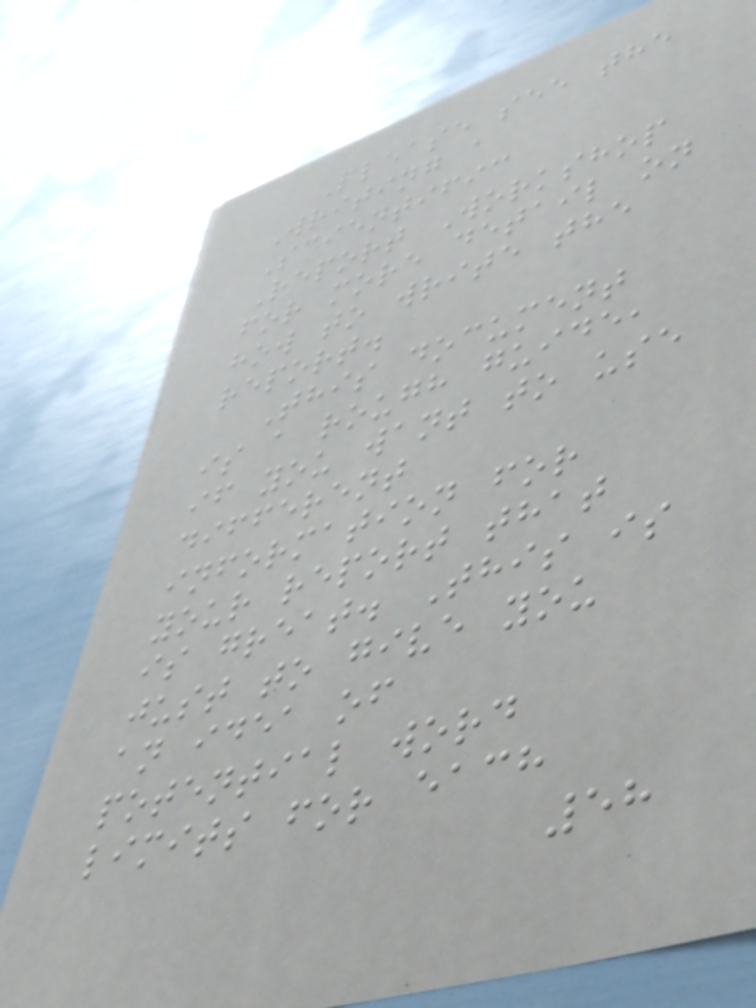Please see the
Writing a
Scientific
Report Workshop
for more detail on
how to write the
report.
This document
is a rough guide,
if you want to use
different
information for
your report that
is great. This is
just to give you
an idea of
potential word
limits for each
58
